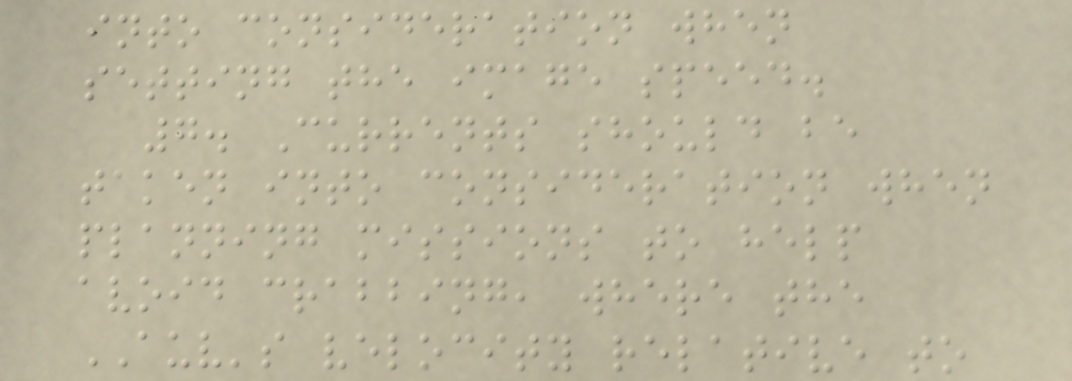into consideration when
setting the image speed.
7. Currents should be
taken into consideration when
planning missions to help
avoid crabbing, where the
AUV's velocity relative to
